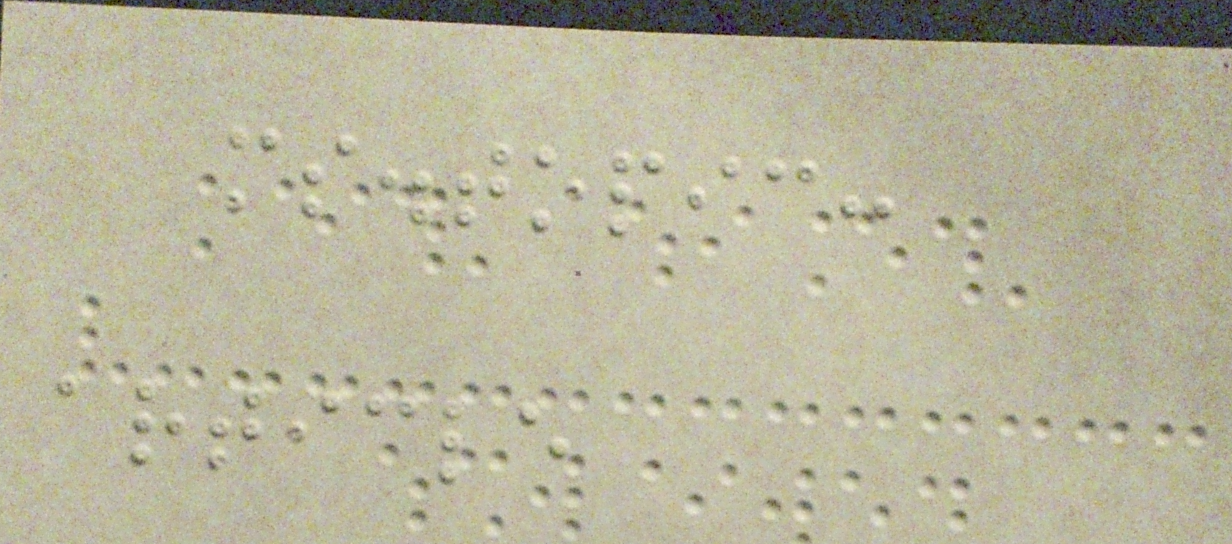ms.topic:
article
